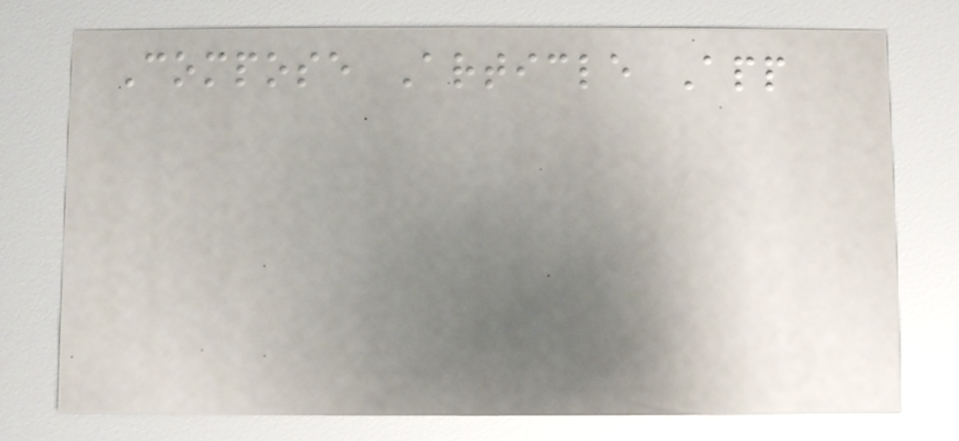Compose Article App
